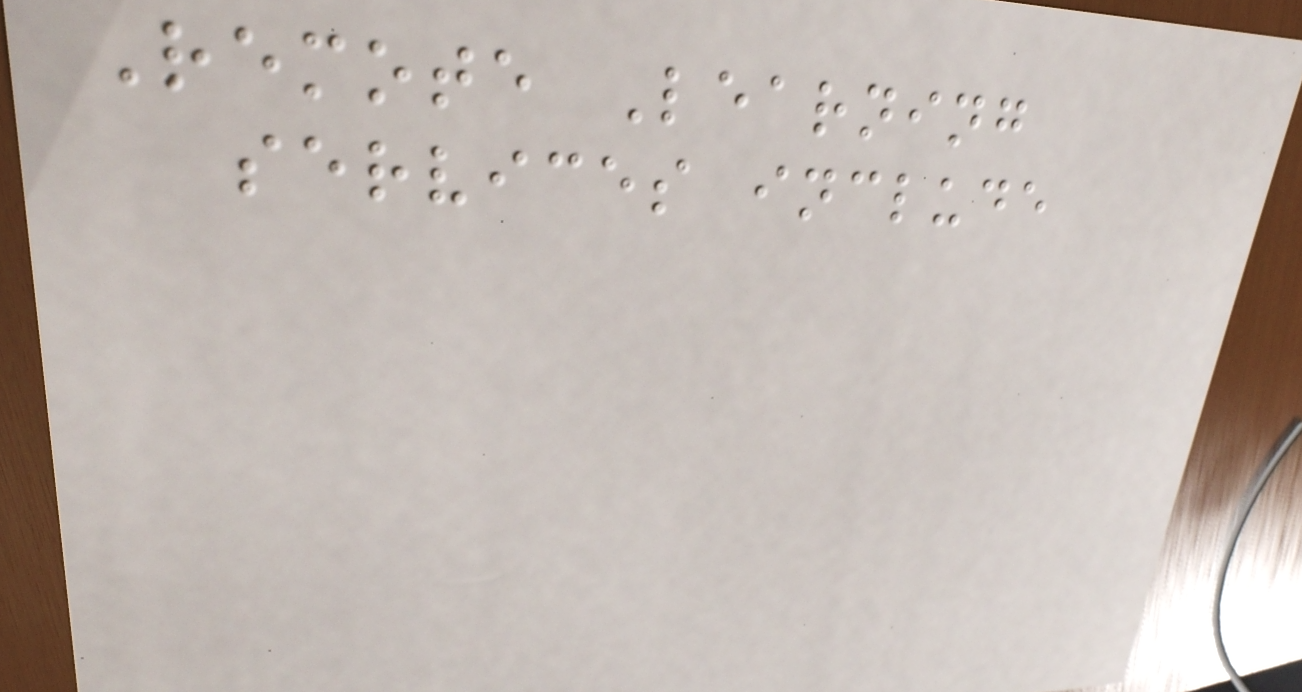Remote Learning
services include
